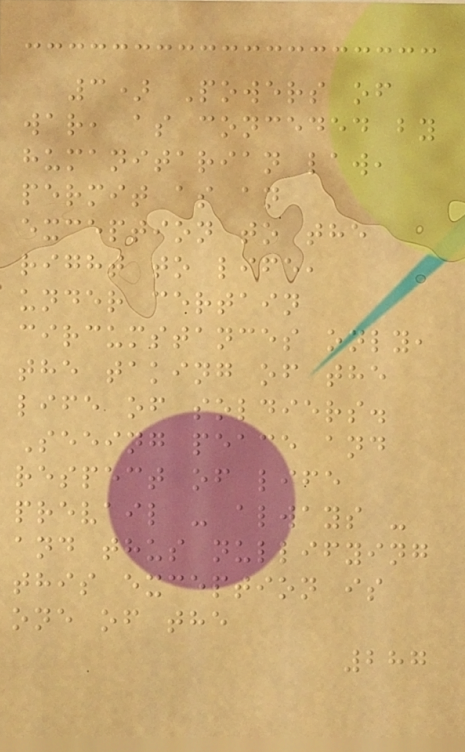3) Powers of
war, as conceded by
humanitarian law,
permit as an
exception to the
right to life,
under certain
circumstances only,
the taking of the
life of soldiers.
Seeing peace and
respect of life
prevail - always -
and thus nullifying
this exception is
one of the
287
